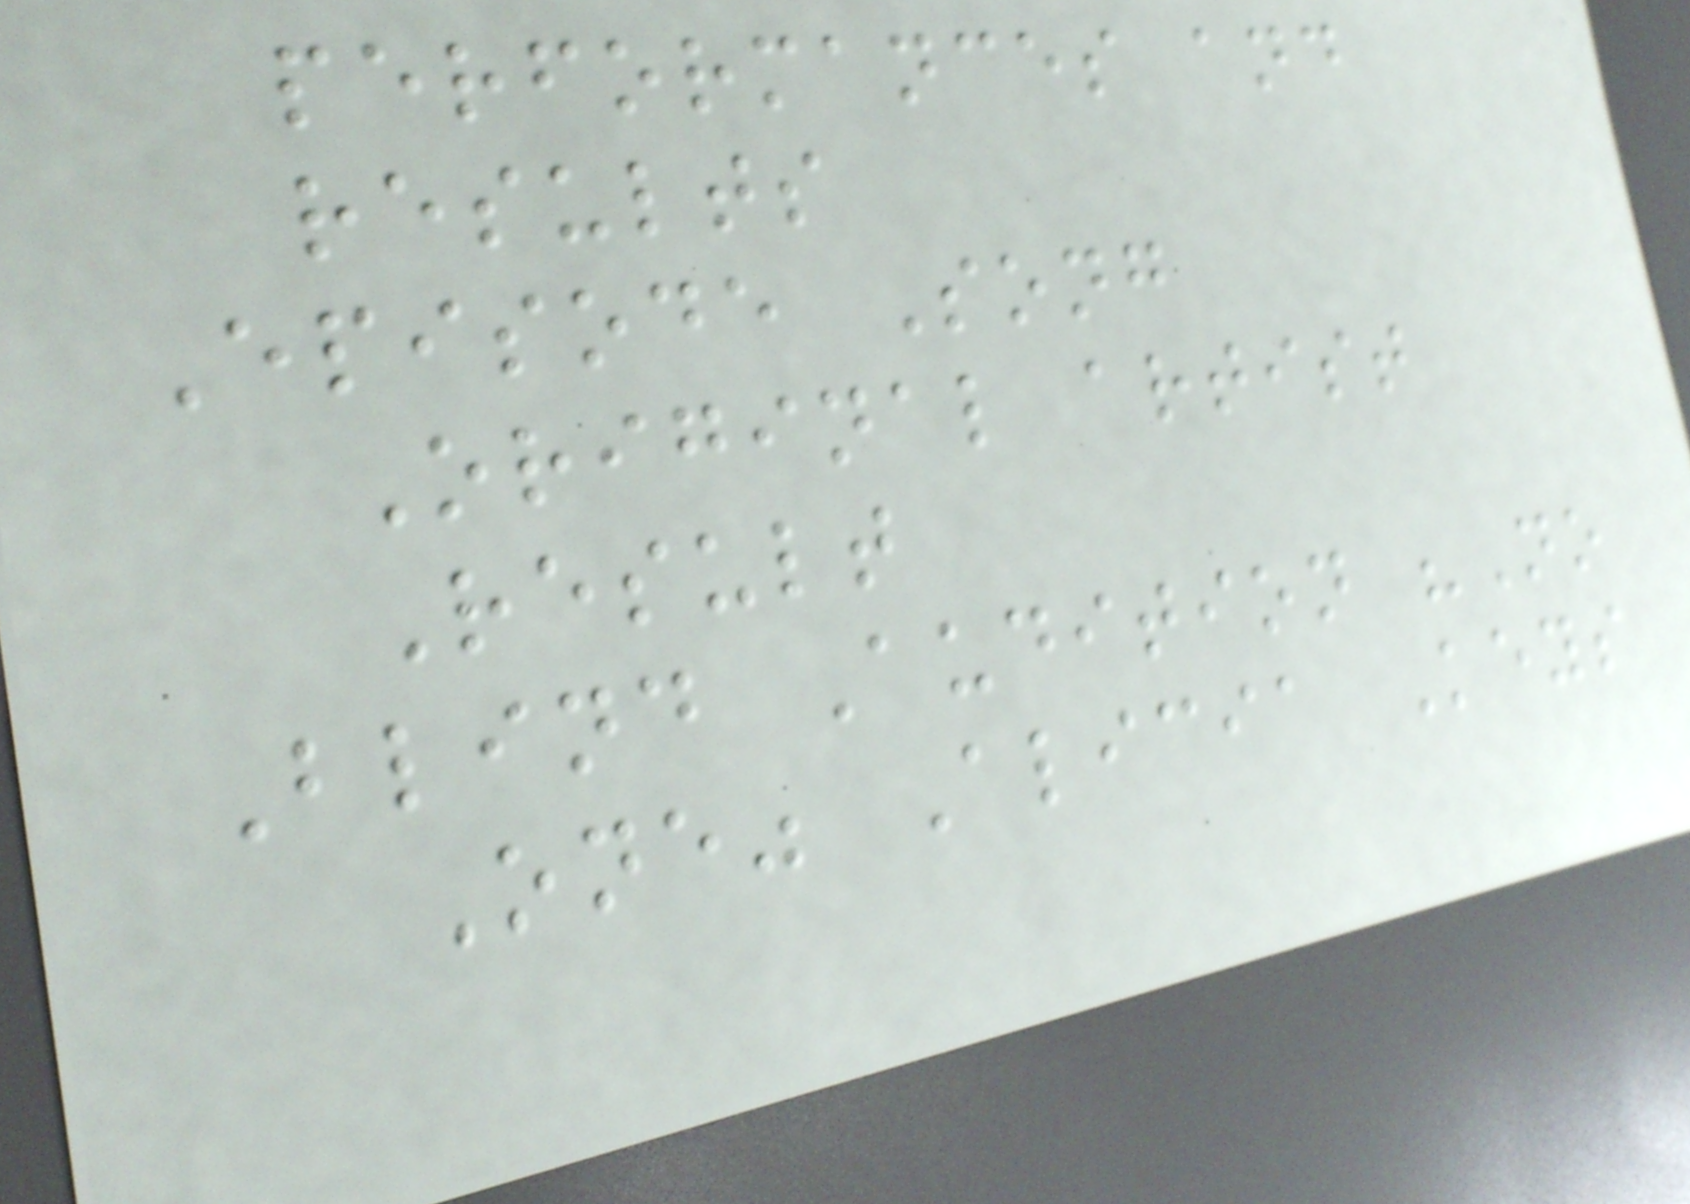performances and
results
Episode Song
Original artist
Result
Blind Audition "No
One" Alicia Keys
